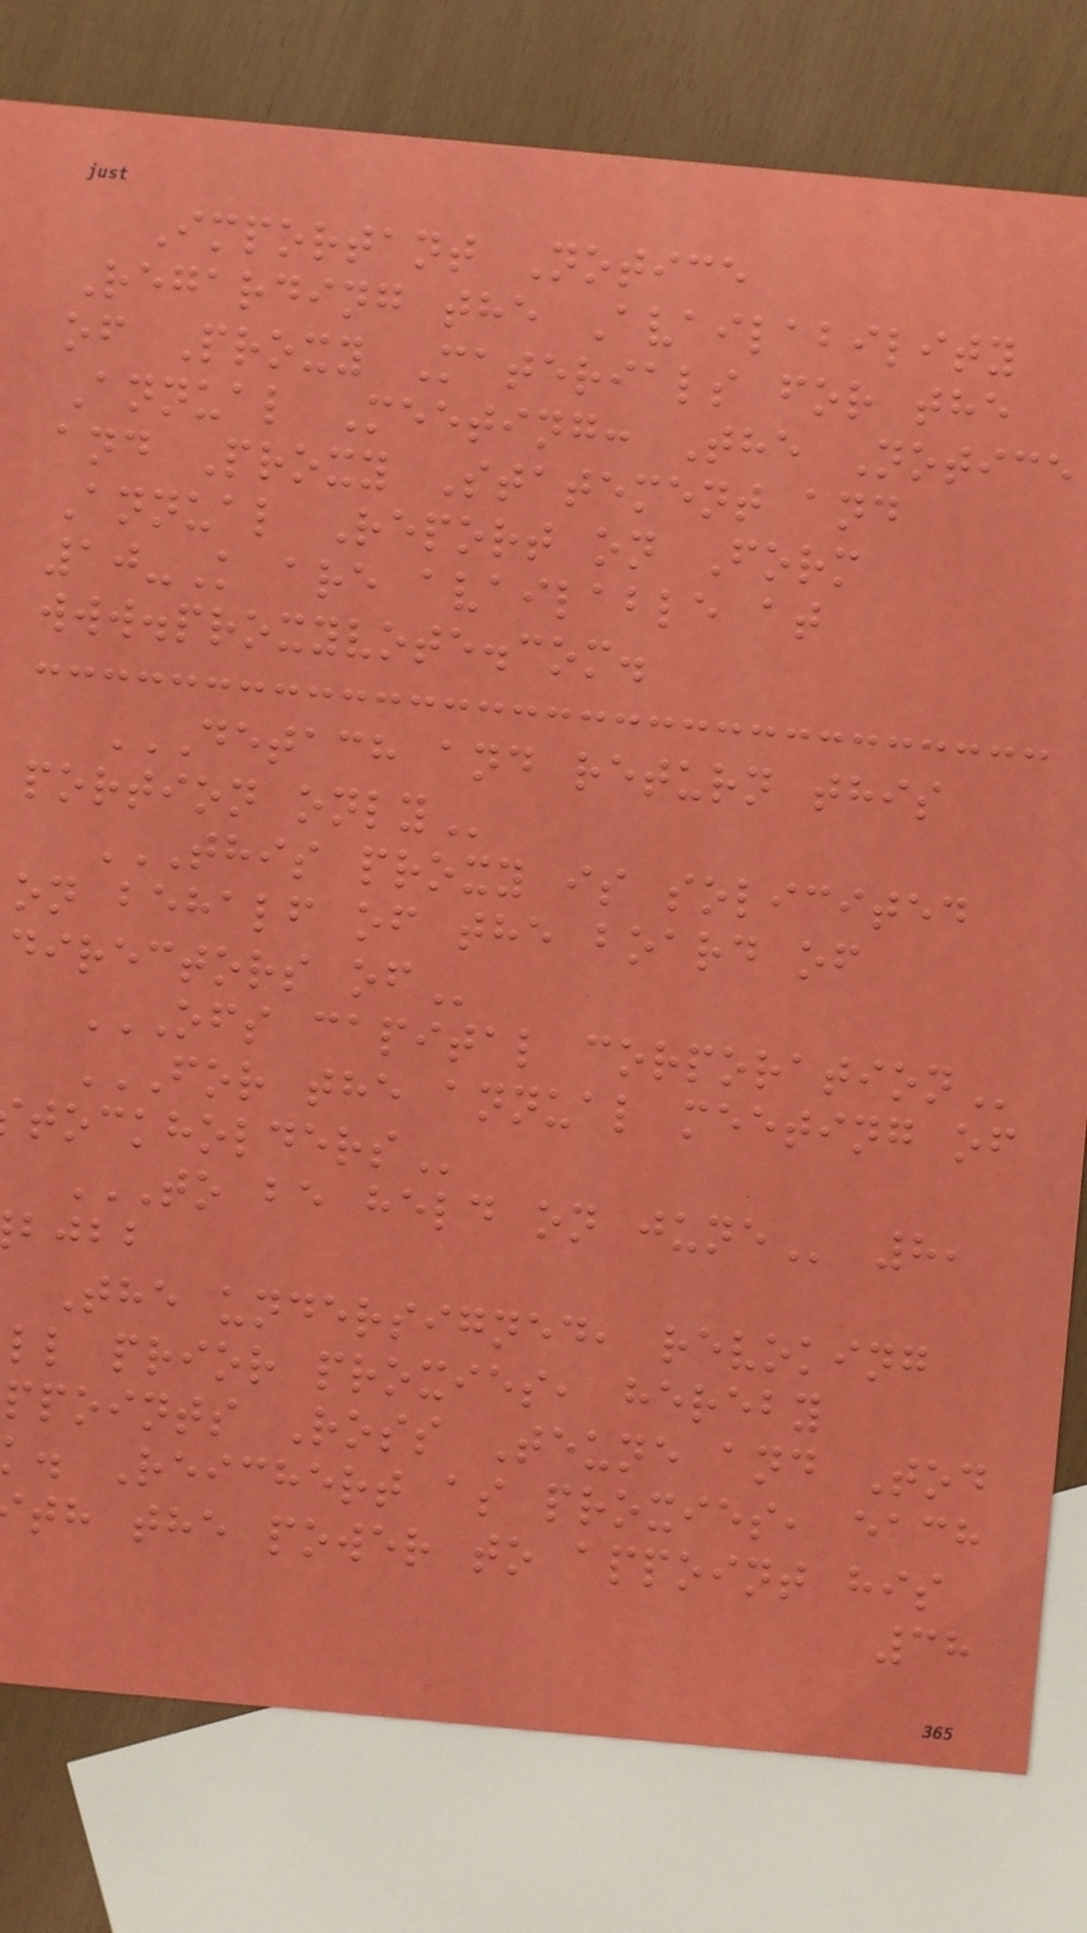Important Notice
Regarding the Availability
of Proxy Materials for the
Annual Meeting: The Notice
and Proxy Statement and
Annual Report on Form
10-K are available at
www.proxyvote.com.
DETACH AND RETURN THIS
portion
THIS PROXY IS SOLICITED
on behalf of the board of
directors
OFS CAPITAL CORPORATION
FOR THE ANNUAL MEETING OF
TO BE HELD ON JUNE 8,
bjbb
The undersigned, revoking
ll prior proxies, hereby
ppoints Ross Teune and Tod
. Reichert as proxies, each
th the power to appoint his
38
